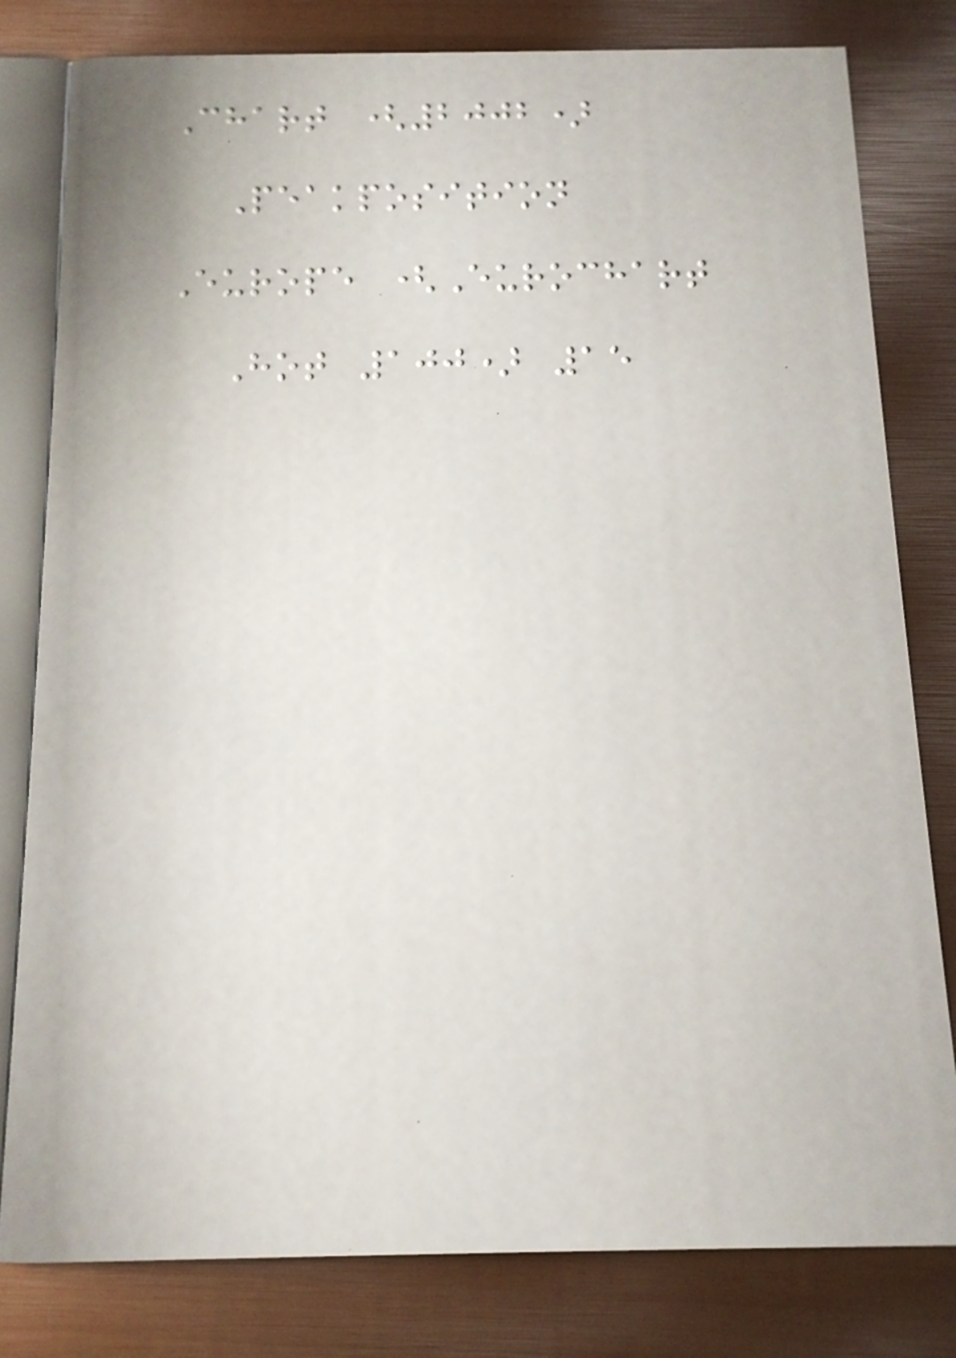Chart (2002)
Peakposition
Europe (Eurochart
Hot 100) 15
